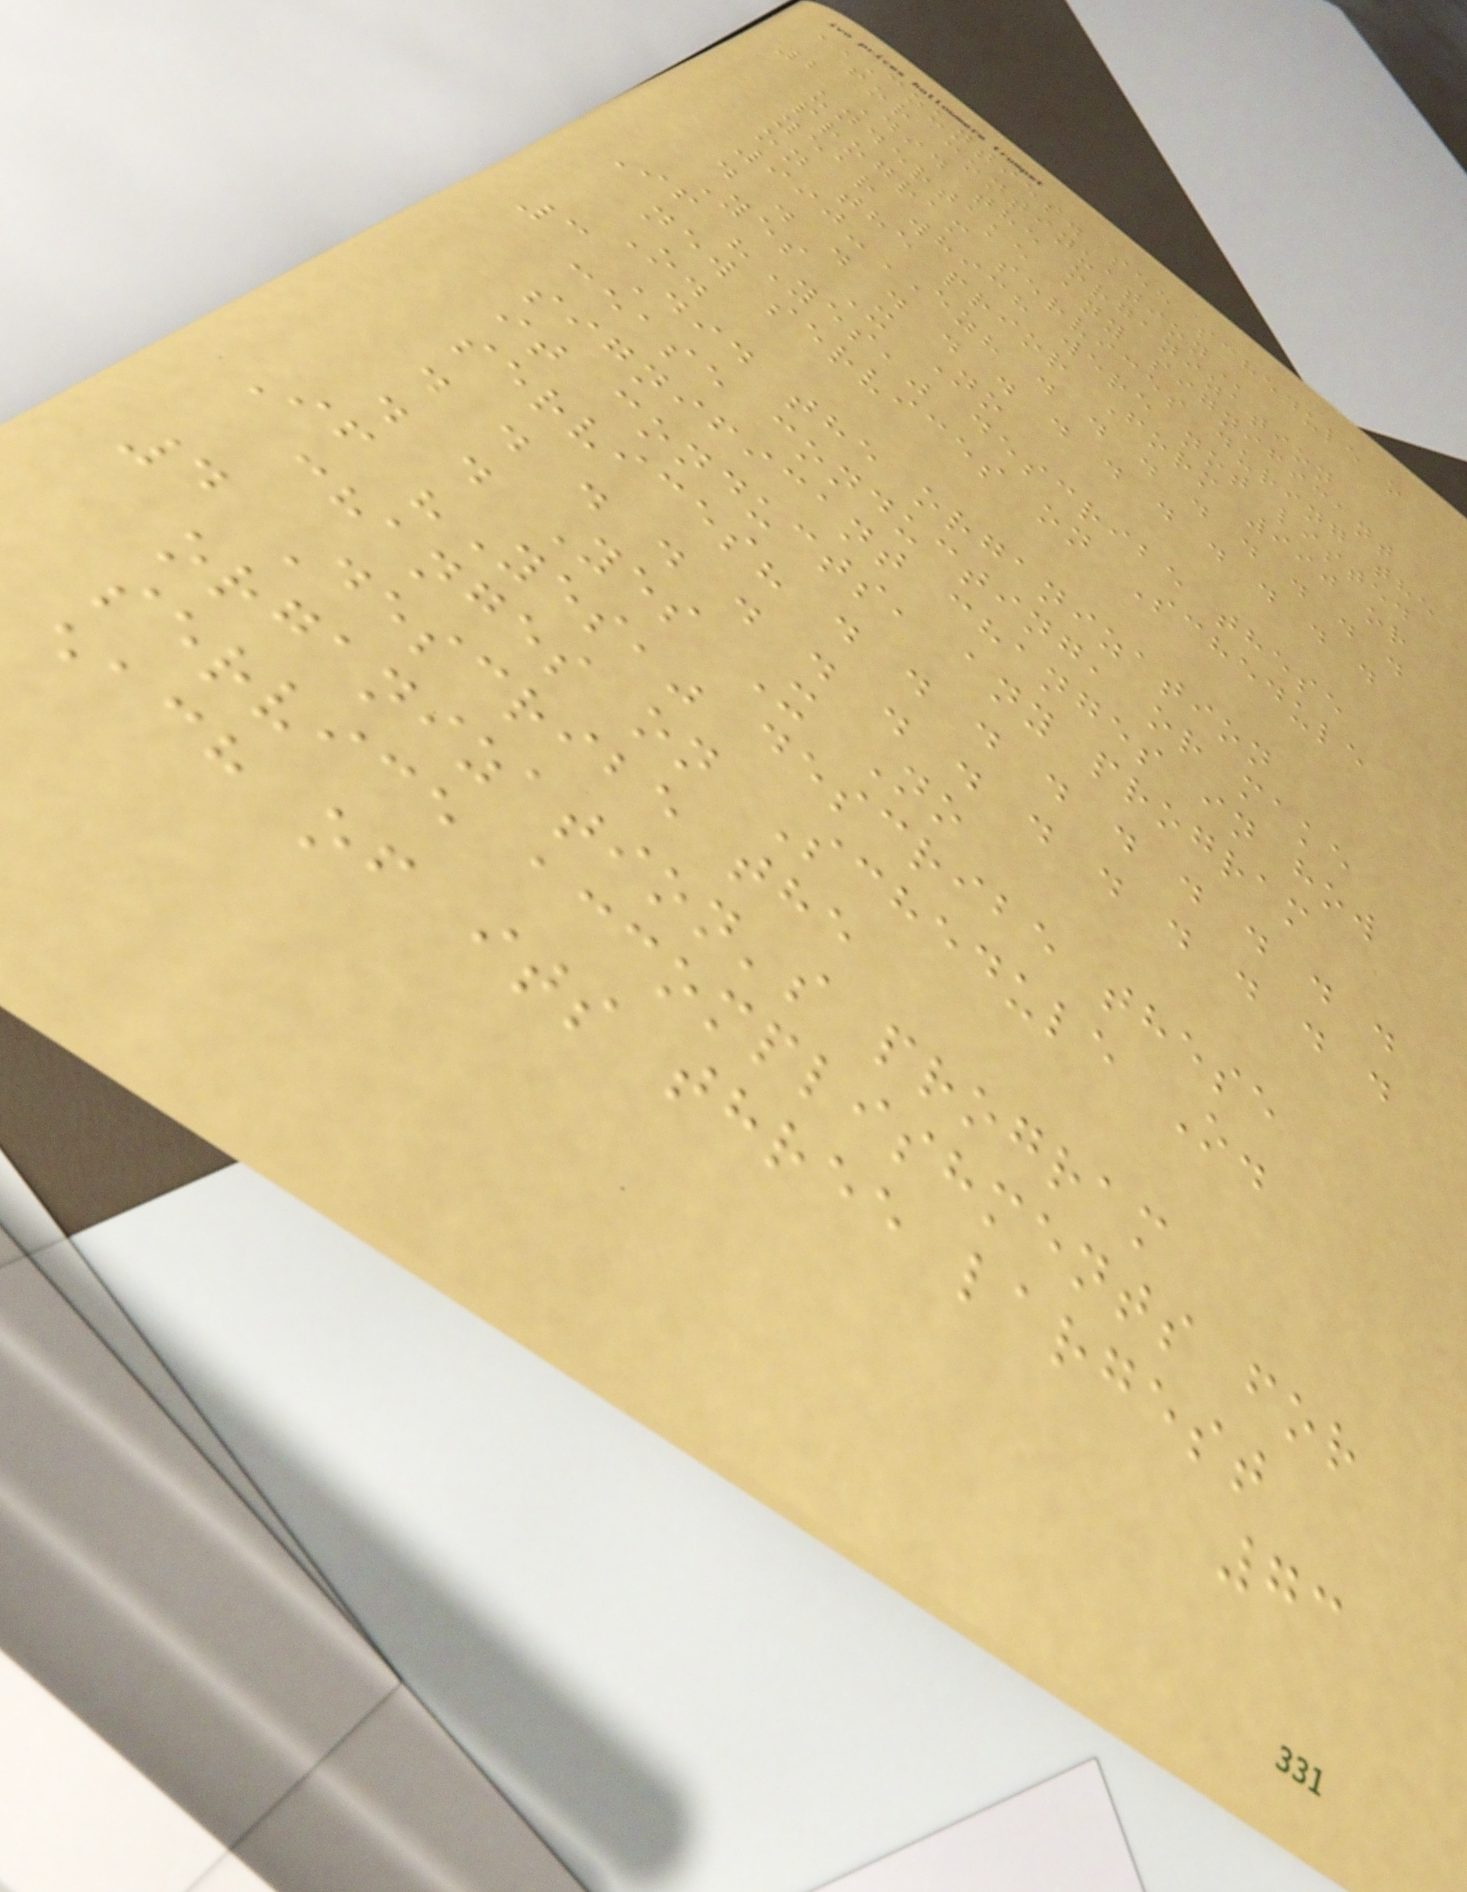COUNTIES. SEE SCHEDULE O
FOR CONTINUATION
2 Did the organization
undertake any significant
program services during the
year which were not listed
on the prior Form 990 or
990-EZ? . . . . . . . .
. . . . . . . . . . . . .
Yes X No
If "Yes," describe these
new services on Schedule
O.
3 Did the organization
cease conducting, or make
significant changes in how
it conducts, any program
services? . . . . . . . . .
. . . . . . . . . . . . . .
. . Yes X No
If "Yes," describe these
changes on Schedule O.
4 Describe the
organization's program
service accomplishments for
each of its three largest
73
